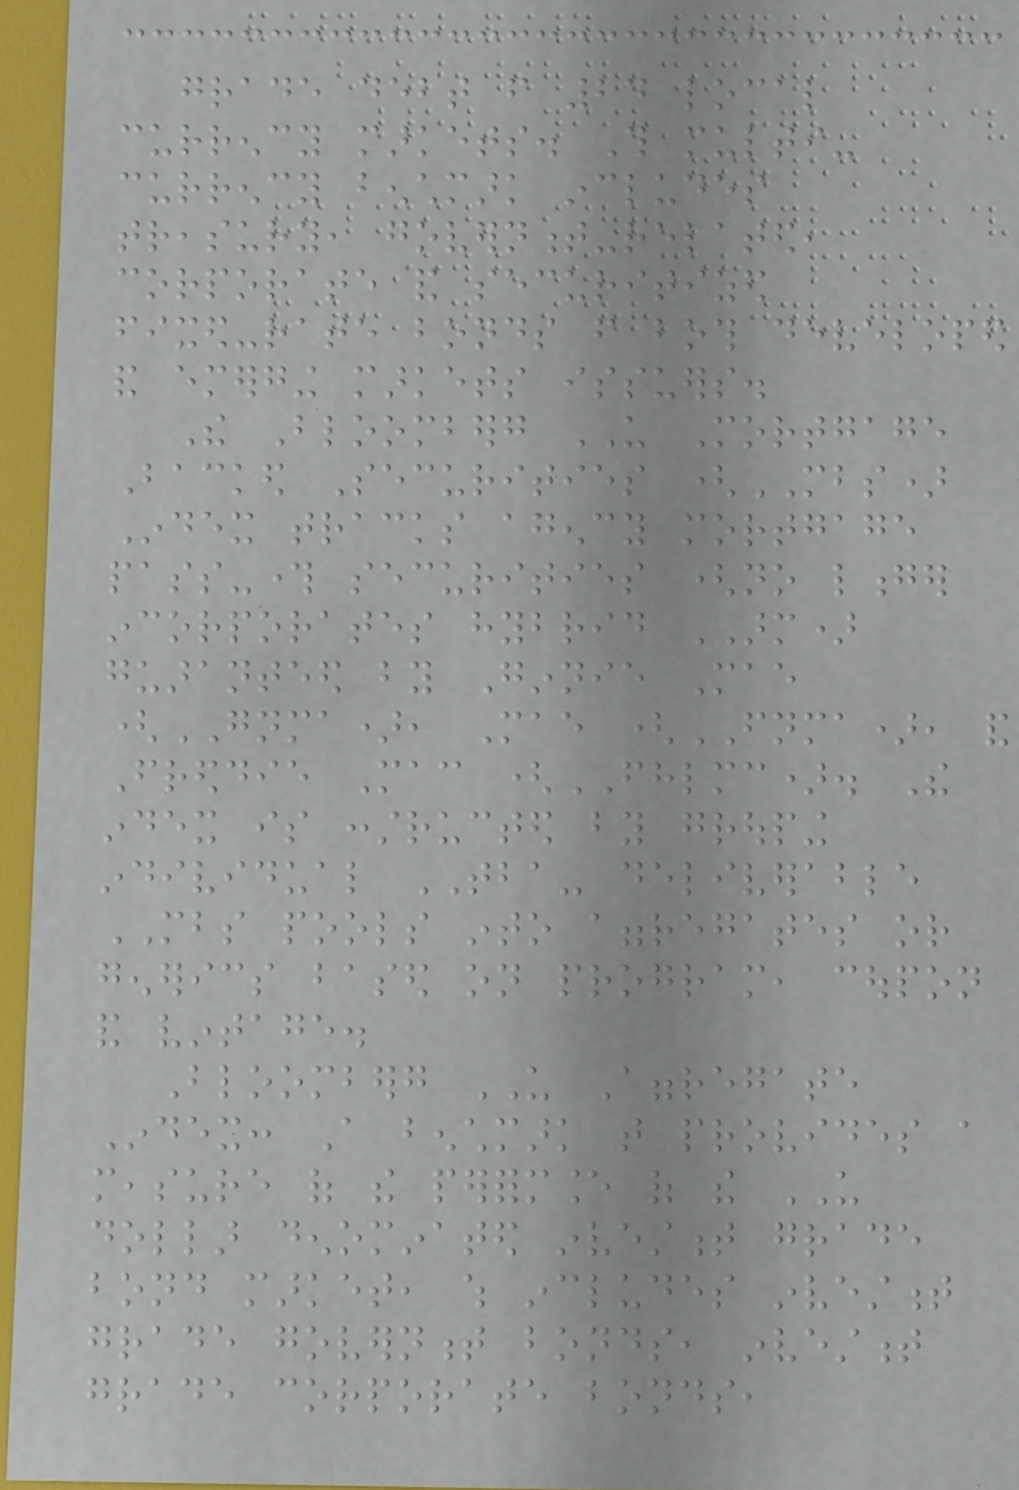grade debt from 24 local
currency markets. This multi-
currency benchmark includes
treasury, government-related,
corporate and securitized
fixed-rate bonds from both developed
and emerging markets issuers.
The Bloomberg US Mortgage
Backed Securities (MBS)
Index tracks agency mortgage
pass-through securities (no longer
incorporates hybrid ARM)
guaranteed by Ginnie Mae
(GNMA), Mae (FNMA), and
Freddie Mac (FHLMC). The
index is constructed by grouping
individual TBA- deliverable
MBS pools into aggregates or
generics based on program, coupon
and vintage.
Bloomberg US Aggregate
Index: A benchmark that provides a
measure of the performance of the US
dollar denominated investment grade
bond market, which includes investment
grade government bonds, investment
grade corporate bonds,
